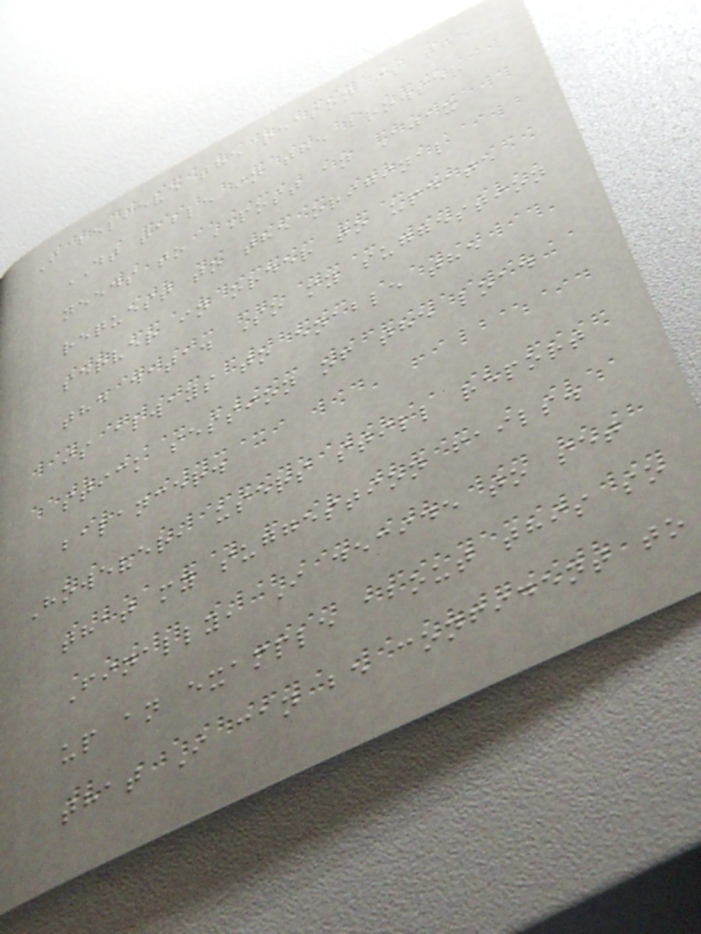I believe the reason is the
DT table in the browser
needs to POST an Ajax
request to the original
server in order to update
the data. So my suggestion
is always to enable the
stick session of the load
balancer.
However, users still report
that my suggestion fails.
Finally, I decide to set
up an example about this so
that I can be confident to
